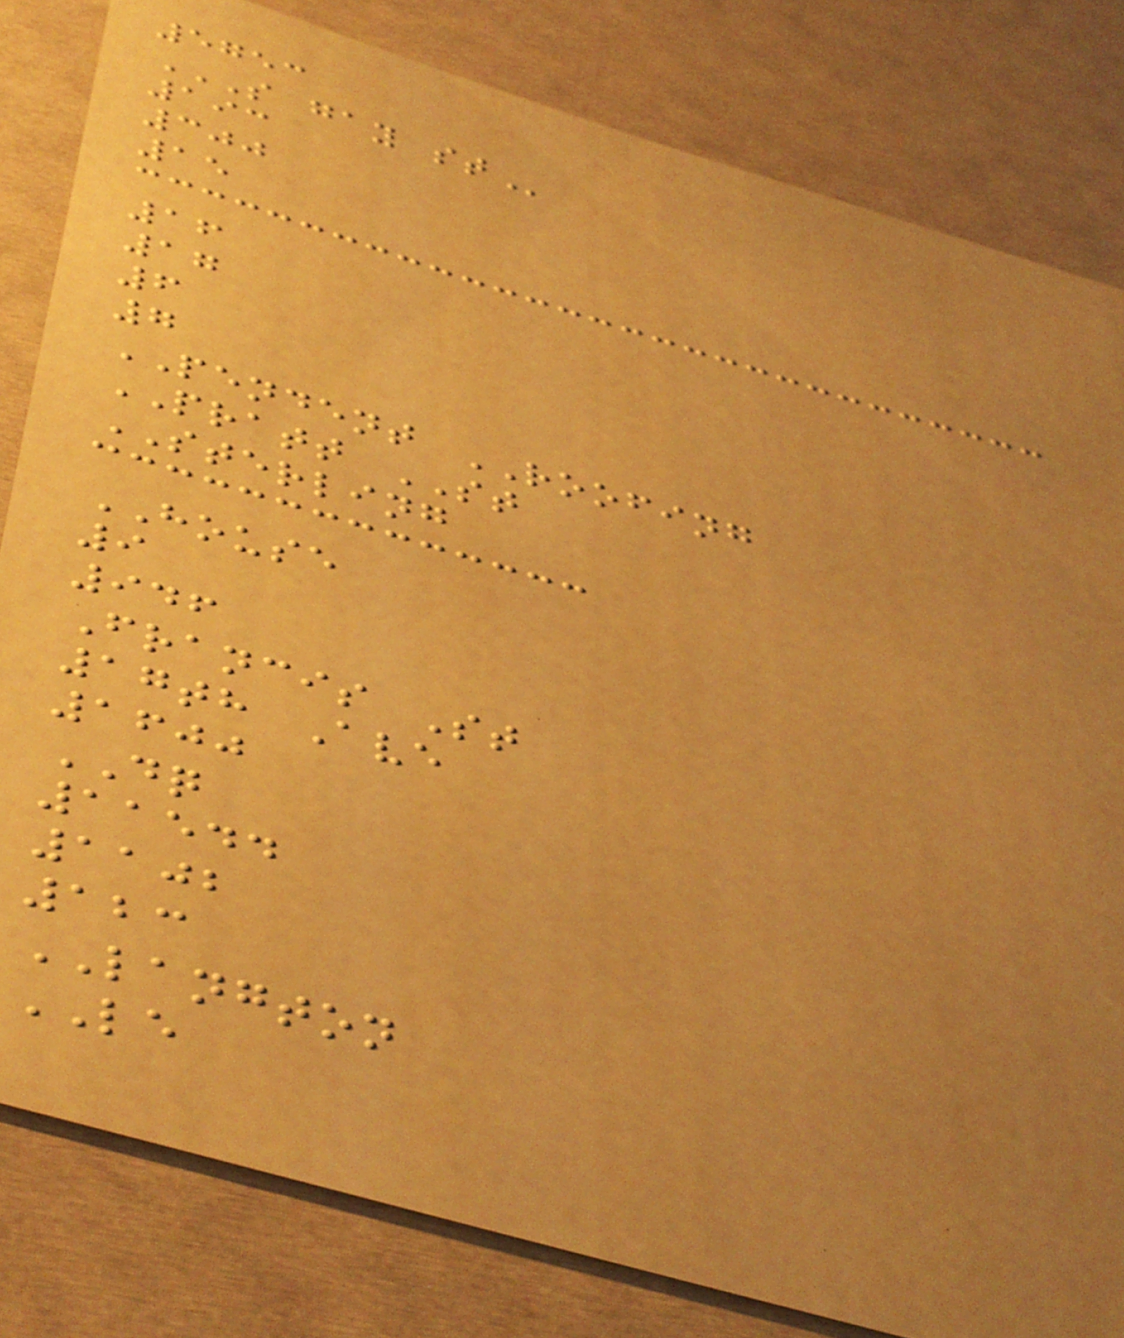5753
S GAY ST
193
300
15
16
17
6
7
PENDENT ROOFING
PRATT ST
STERLING
HOUSE
9
946
Francis St
17th Ave
1600
DQ
11544
1102
123
LANGTON
LE
